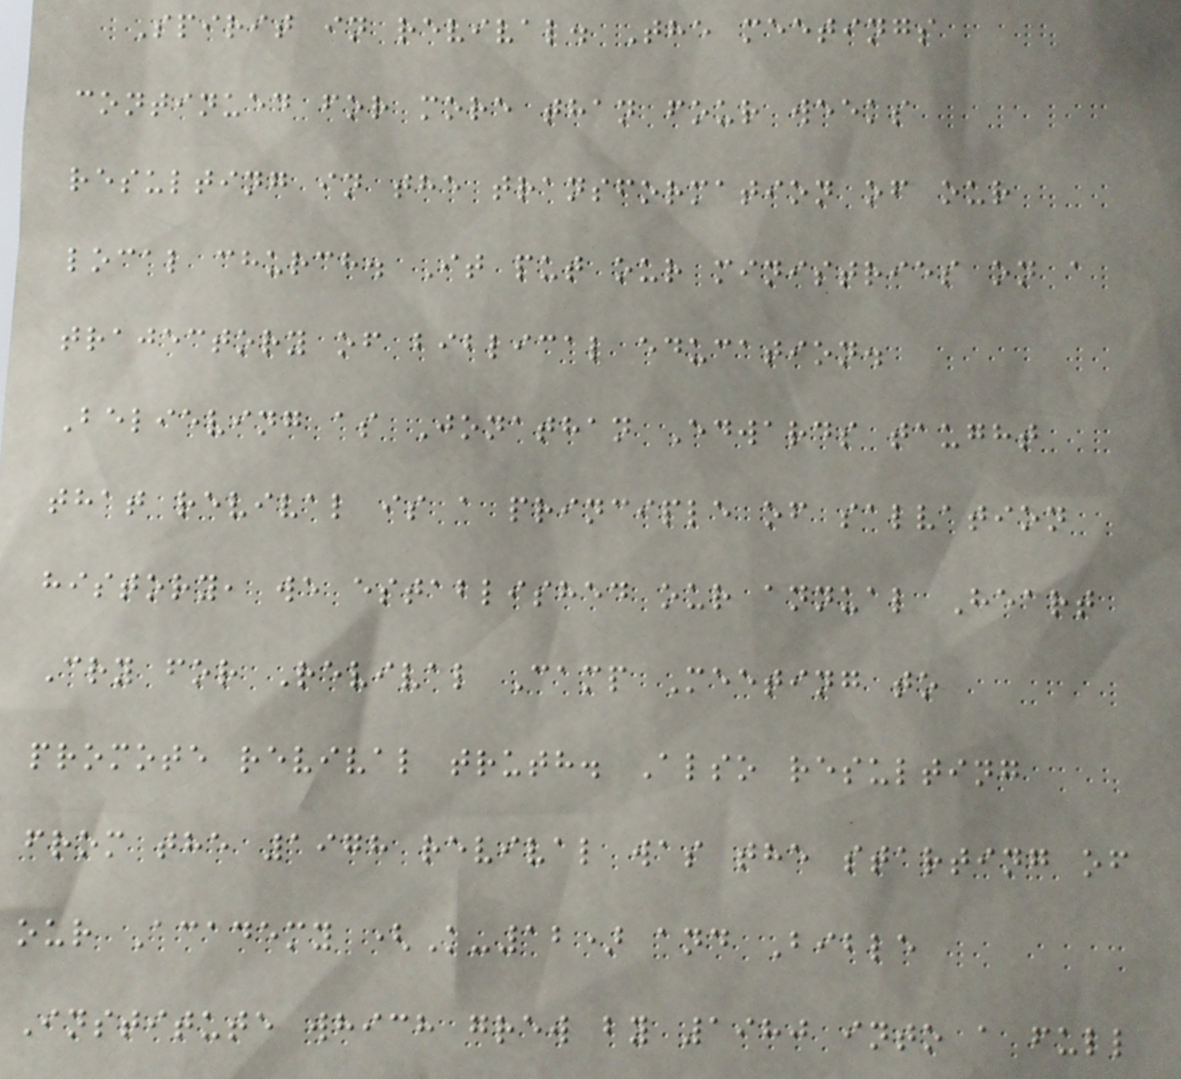Spirit in revival. The meetings
continued for more than four weeks
resulting in the transformation of our
local church. It put our ministries on a
trajectory of biblical education.
Believing as Jonathan Edwards taught
that revival is a principle of salvation
history, we established our annual Heart
Cry for Revival Camp Meeting to
promote revival truth. Also resulting
from the 1978 revival was the starting of
our Academy (K-12) and Bible
Institute which grew by 1980 into a full
